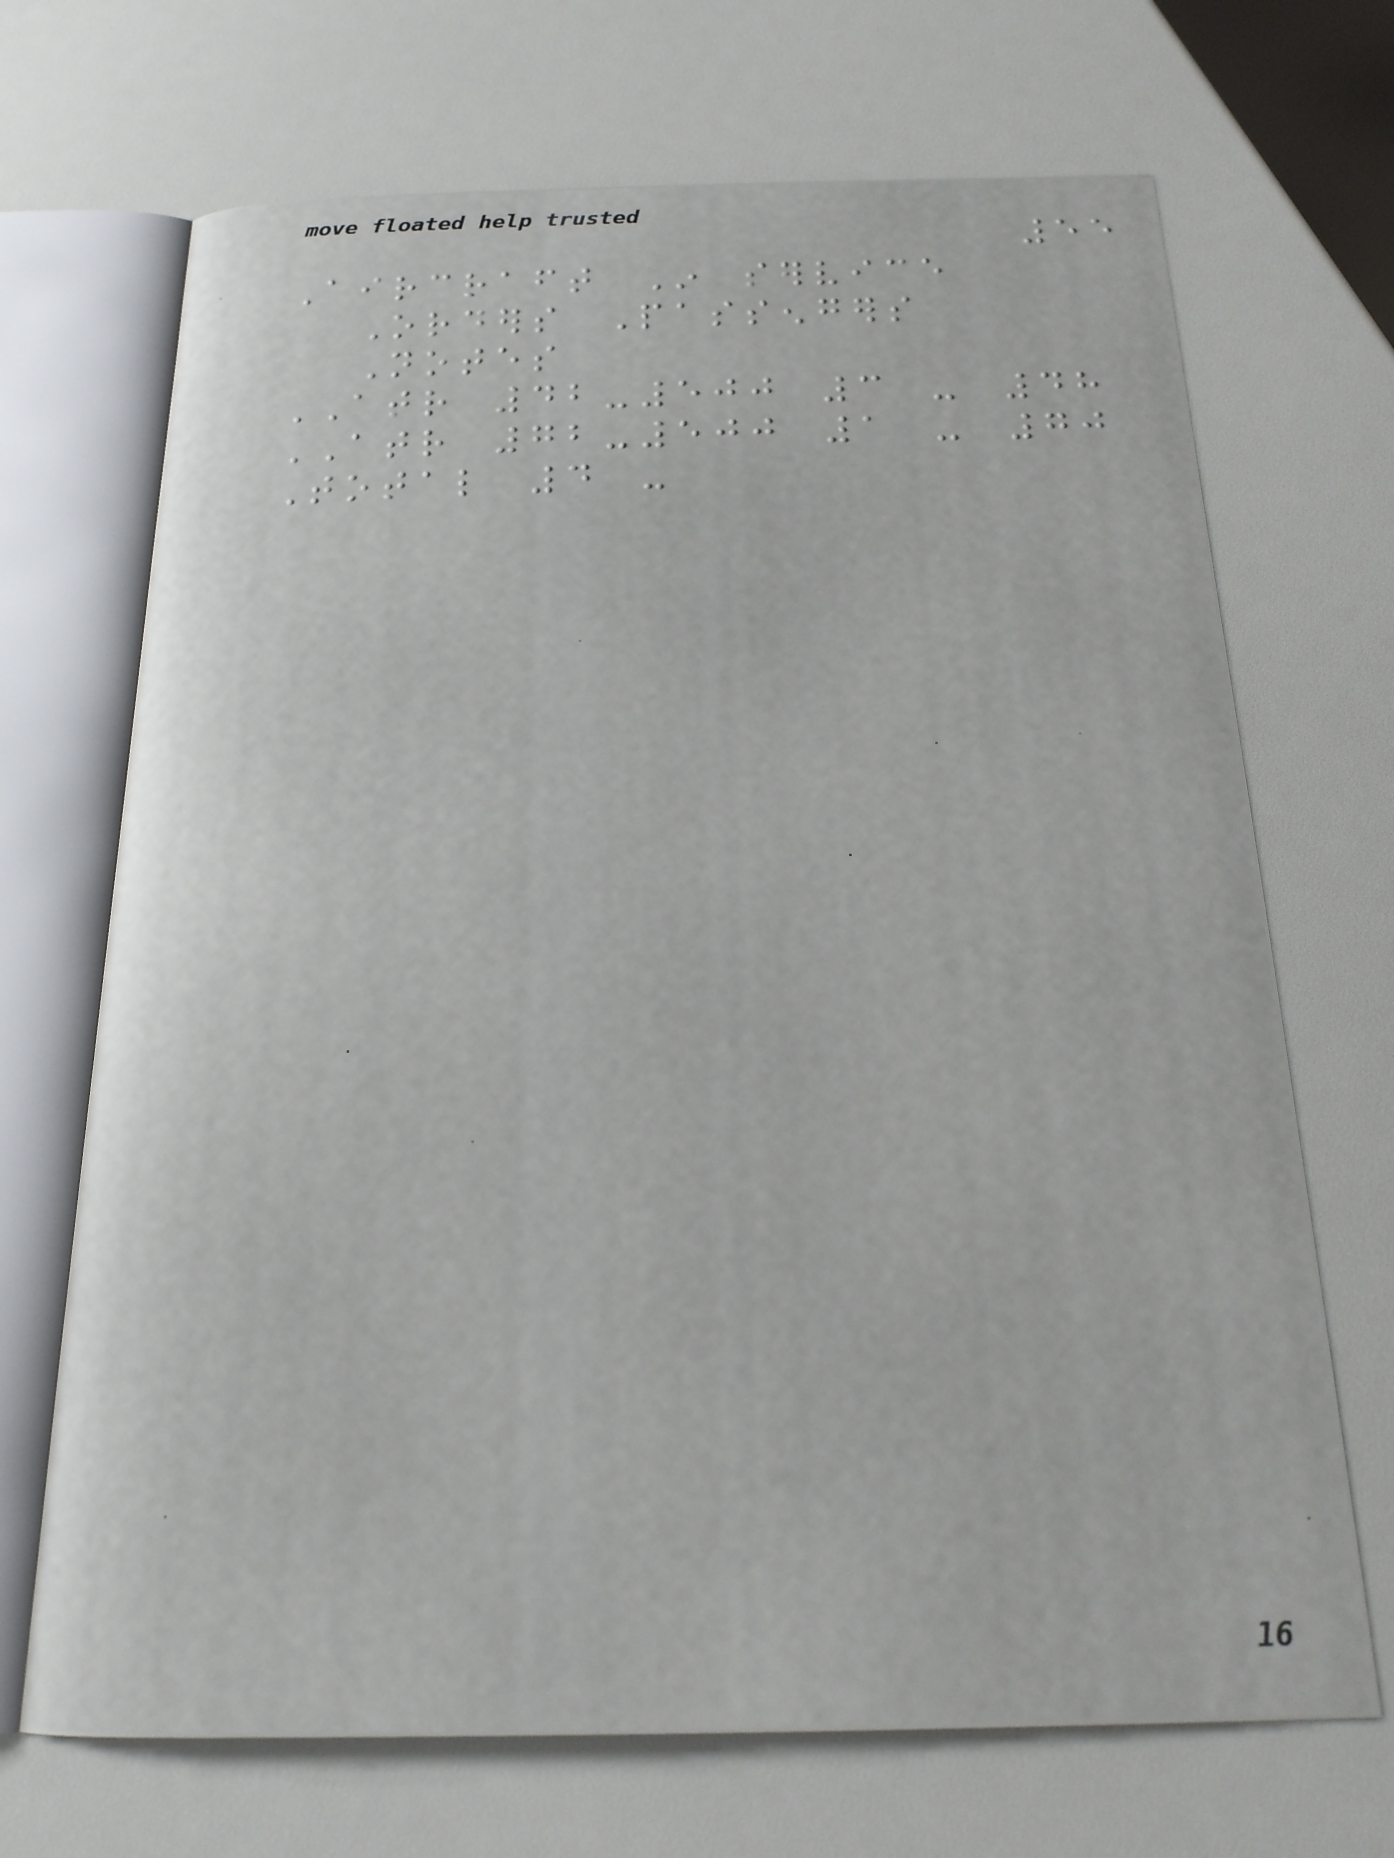55
Aircraft In service
Orders Passengers
Notes
ATR 42-500 3 - 48
ATR 72-500 1 - 70
Total 4 -
